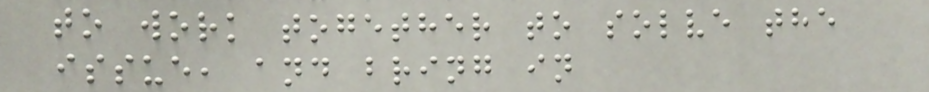to work together to solve the
issue, and bring in
